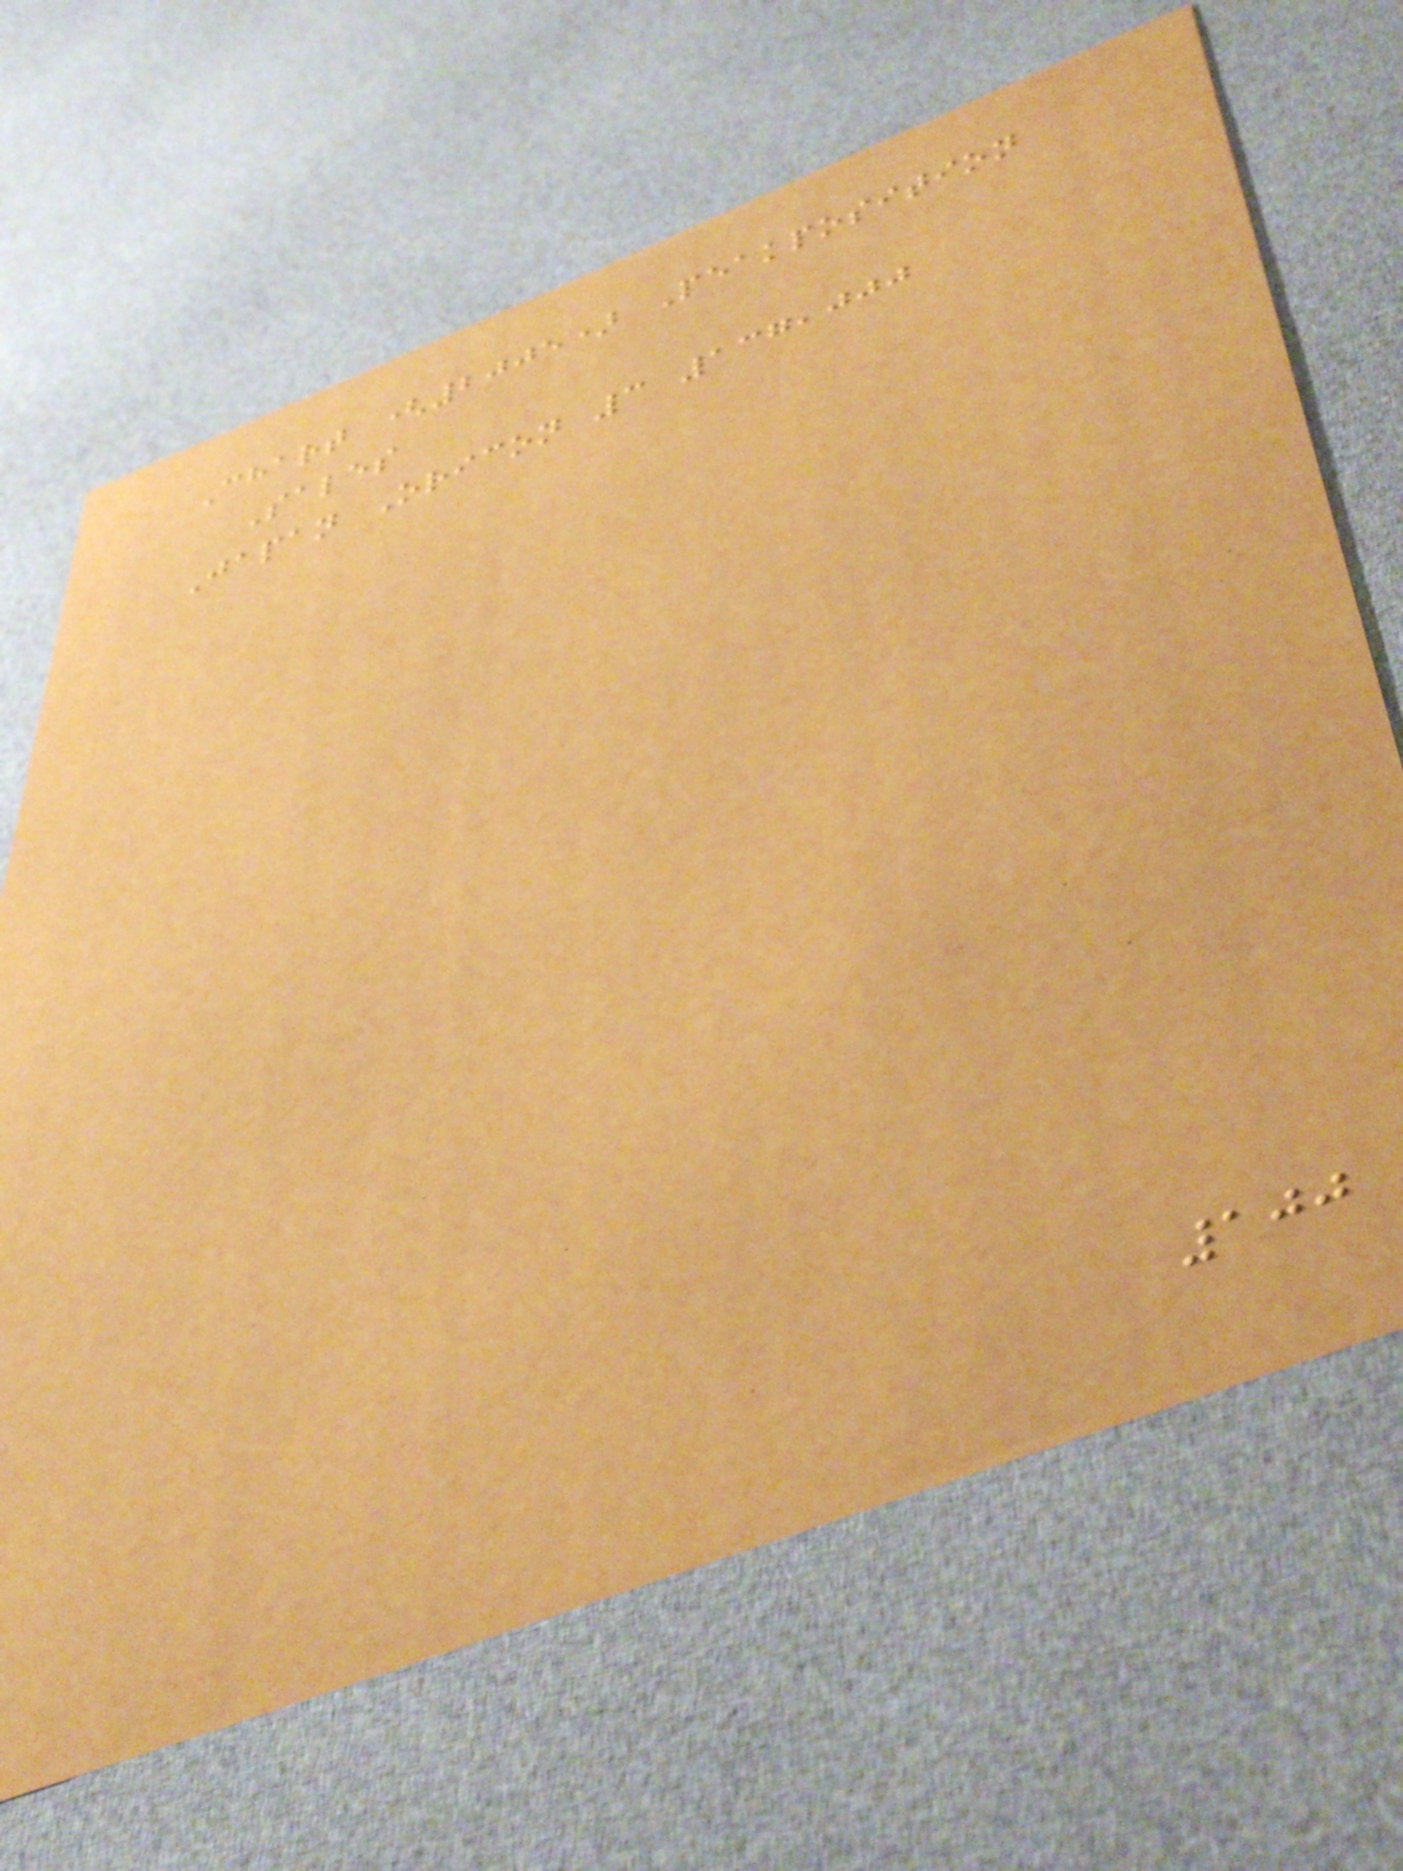Chart (2005) Peakposition
Sales
Japan Oricon 3 137,000
100
